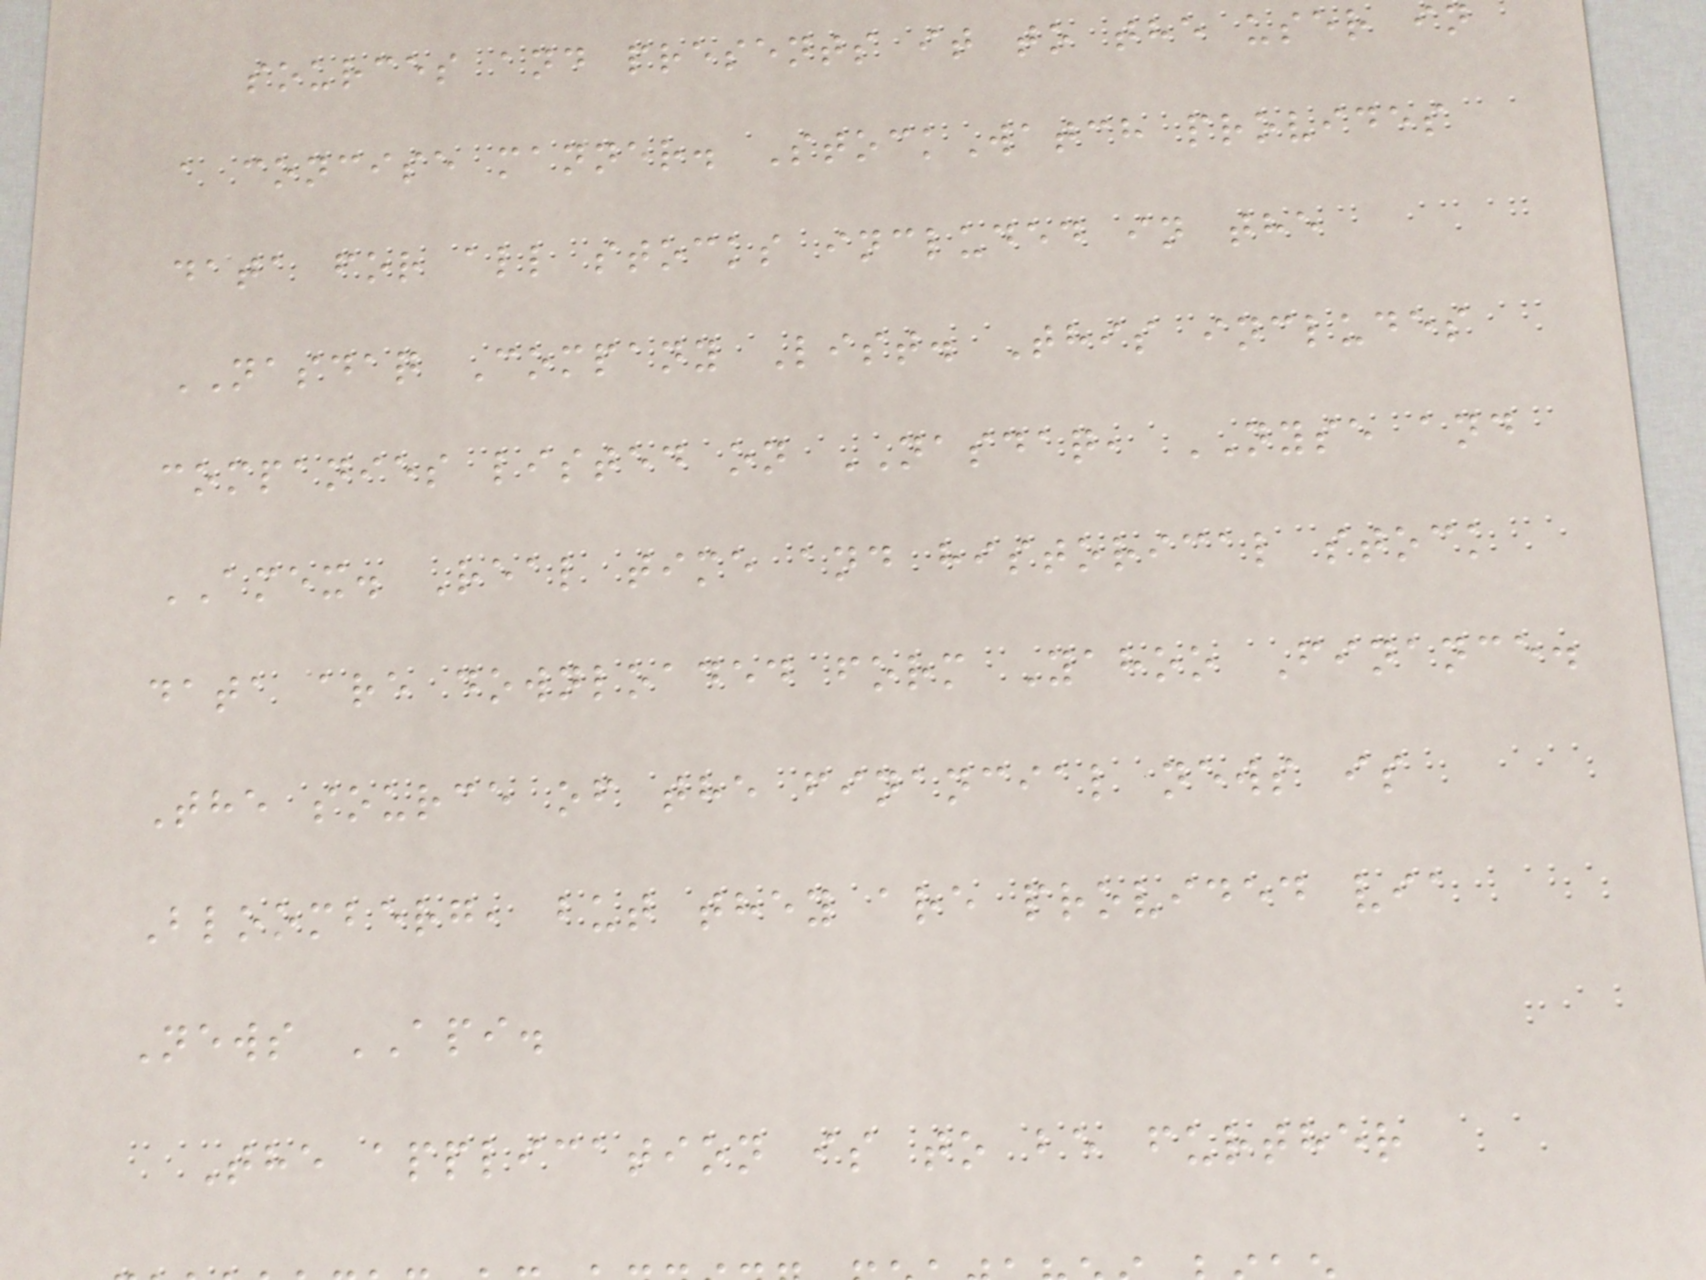sources and presents it to the user in
a concise manner. StockWatch provides
data for all stocks included in the
NASDAQ Company List. This includes
companies listed on NASDAQ, NYSE and
AMEX. Real time and historical stock
data are downloaded form Yahoo Finance.
The source of the financial news is
Bloomberg, but they are provided via
News API.
The application is to be further
